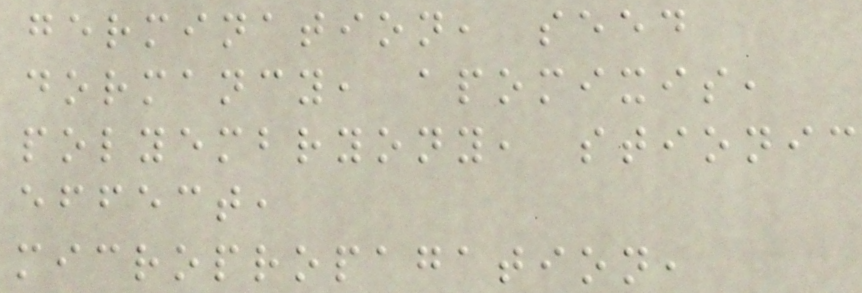germination, seed
dormancy, apomixis,
polyembryony, stionic
effect,
micropropagation,
